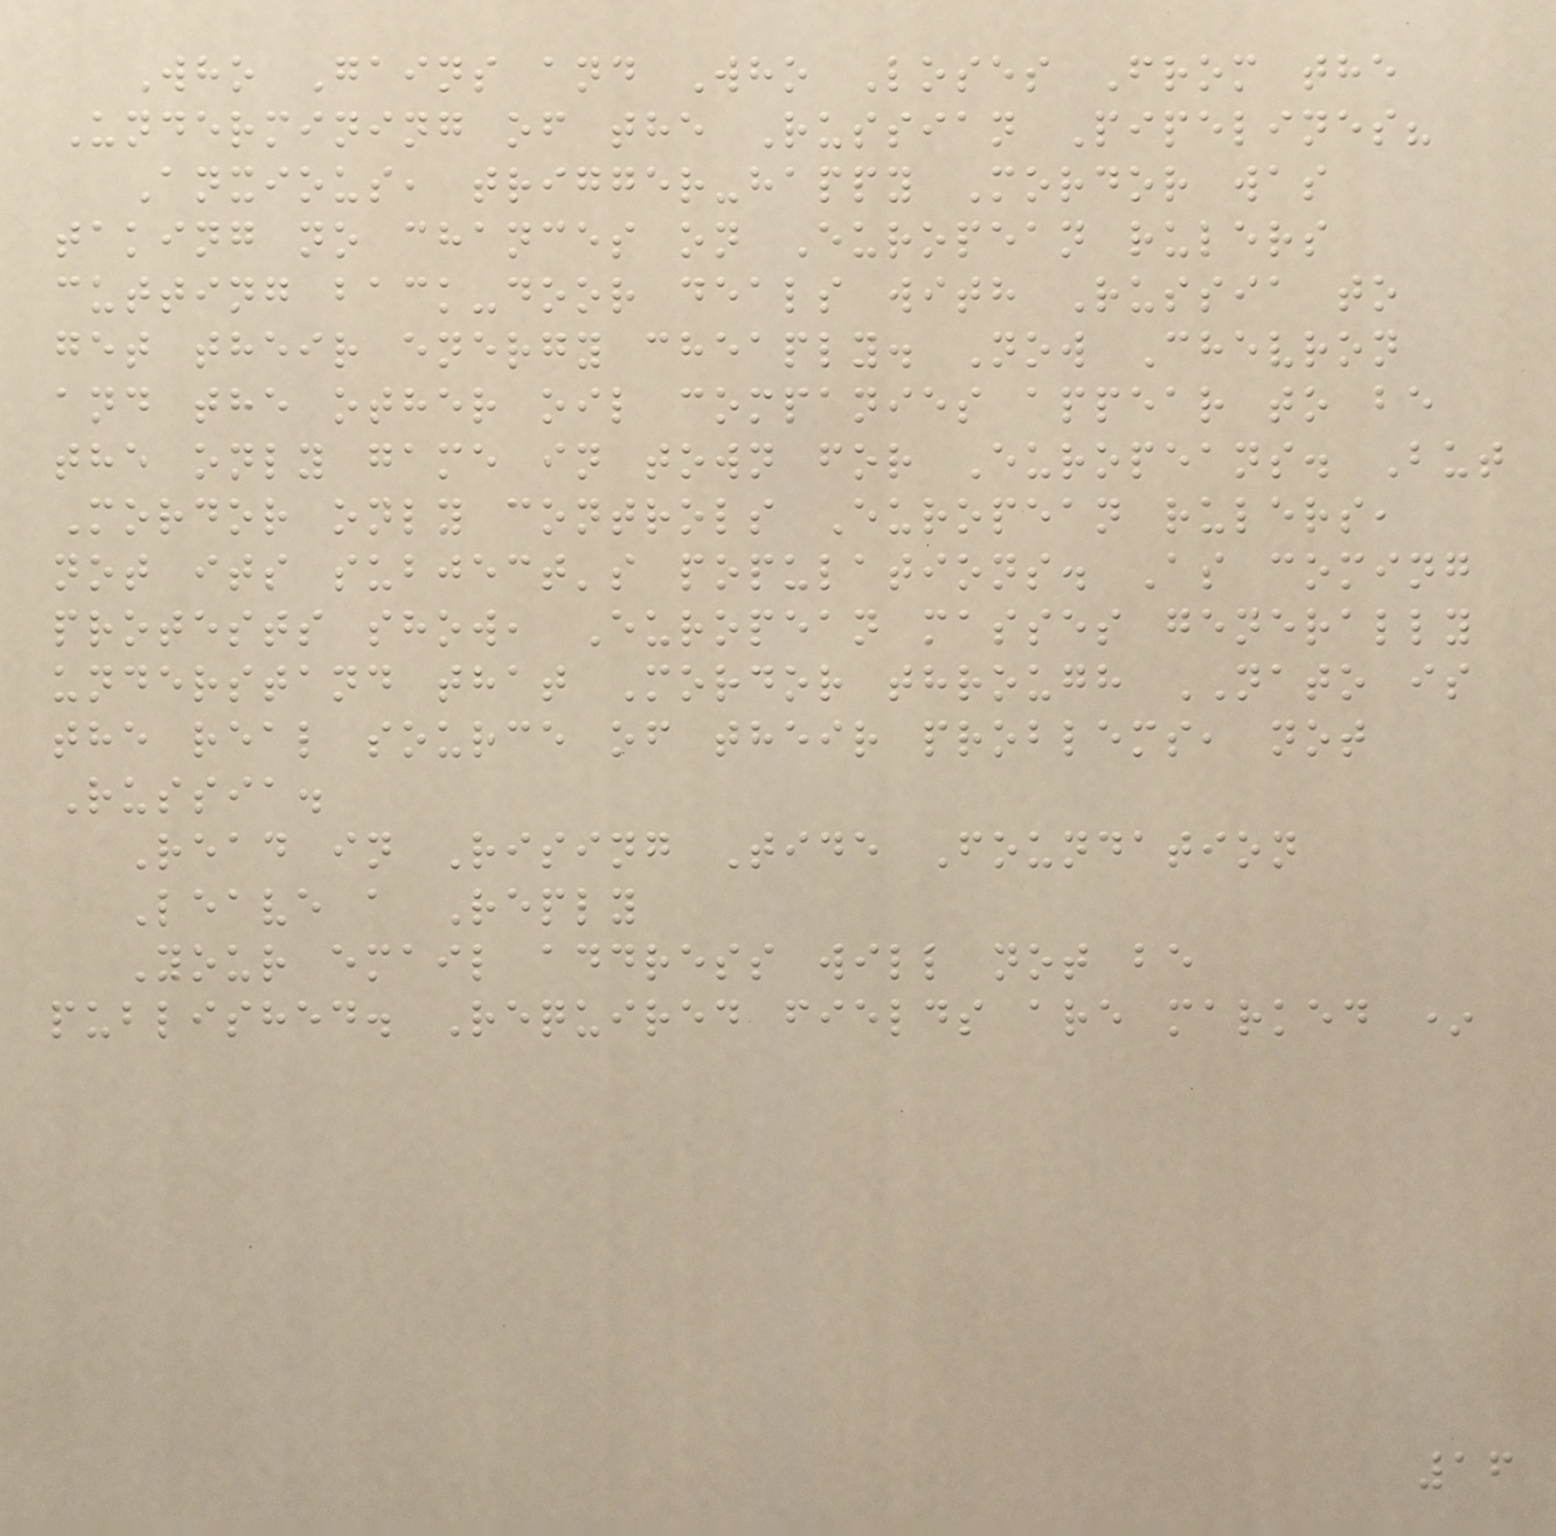Who Gains and Who Loses From the
Undermining of the Russian Pipelines?
Anxious, trigger-happy Mordor was
taking no chances on European rulers
cutting back-door deals with Russia to
get their energy cheaply. Now Chevron
and the other oil companies appear to be
the only game in town for Europeans. But
Mordor only controls European rulers,
not its subject's populations. As coming
protests show, European masses generally
understand that Mordor through NATO is
the real source of their problems, not
Russia.
Read in Rising Tide Foundation
Leave a Reply
Your email address will not be
published. Required fields are marked *
16
